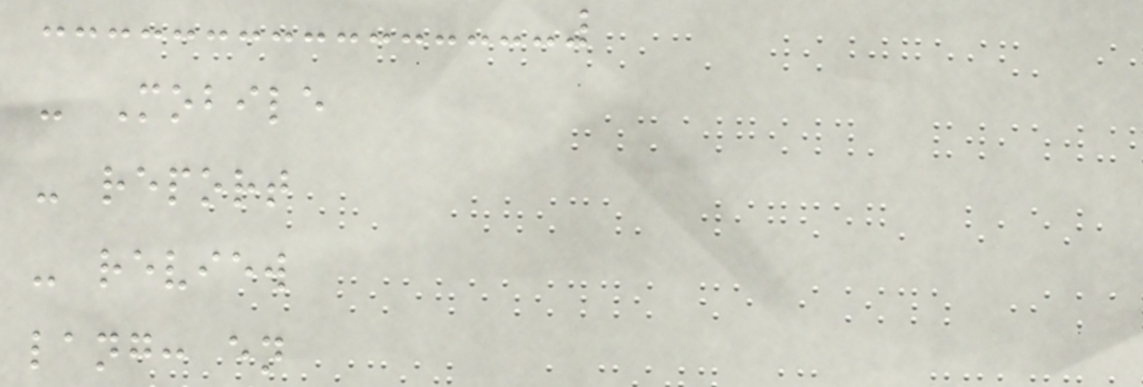- Mobile
- report
- review
lang: en
